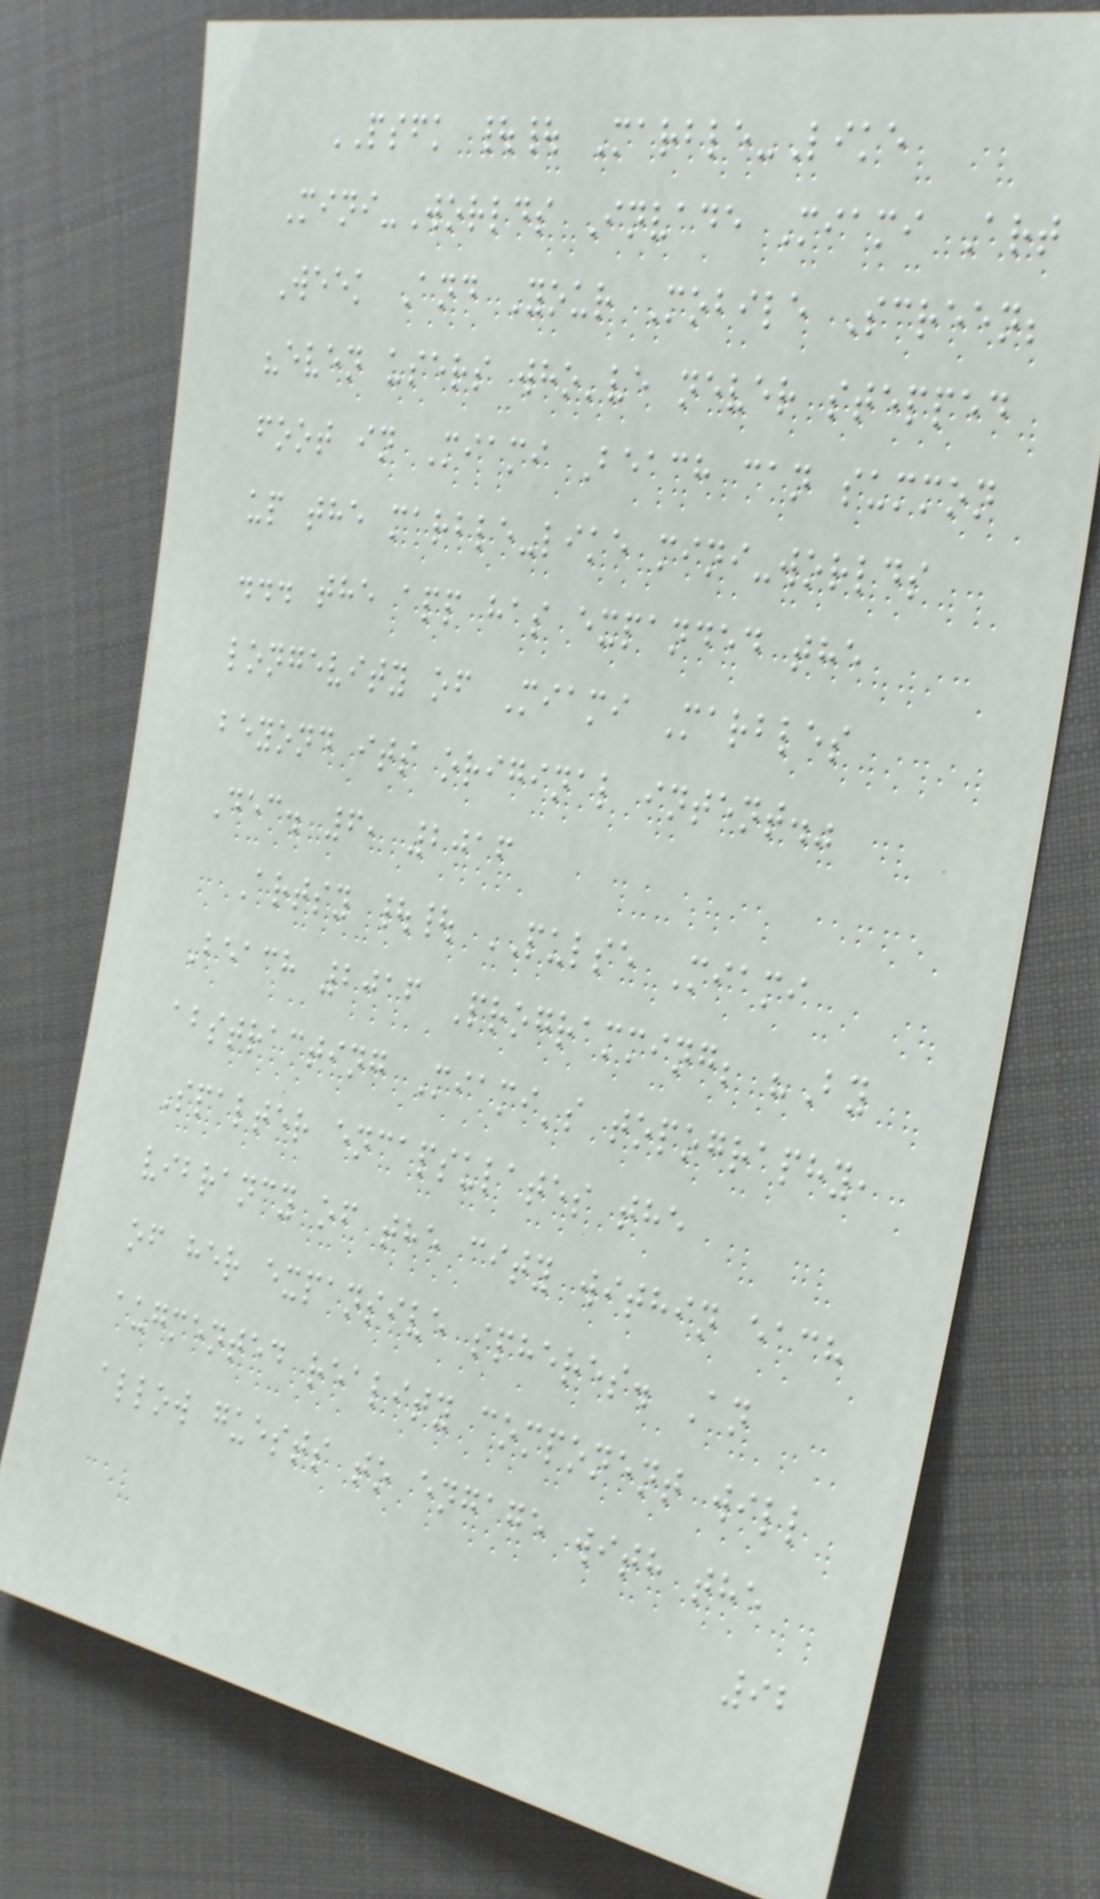PSFK || Marble-Like
Mini-Worlds Invade Miami Art
Week And Your Mobile Screen;
"even users who've never stepped
foot in Miami Beach can summon
up the marble-like mini-worlds
... the app has expanded the
longevity of Miami Marbles
beyond its original intent."
Dec. 6, 2016
Artsy || PULSE Miami
Beach 2016 Programming; "By
abstracting Miami's topography,
Spalter encapsulates the
vibrancy of the city within each
of her expansive spheres. An
augmented reality component will
allow guests to engage with the
92
